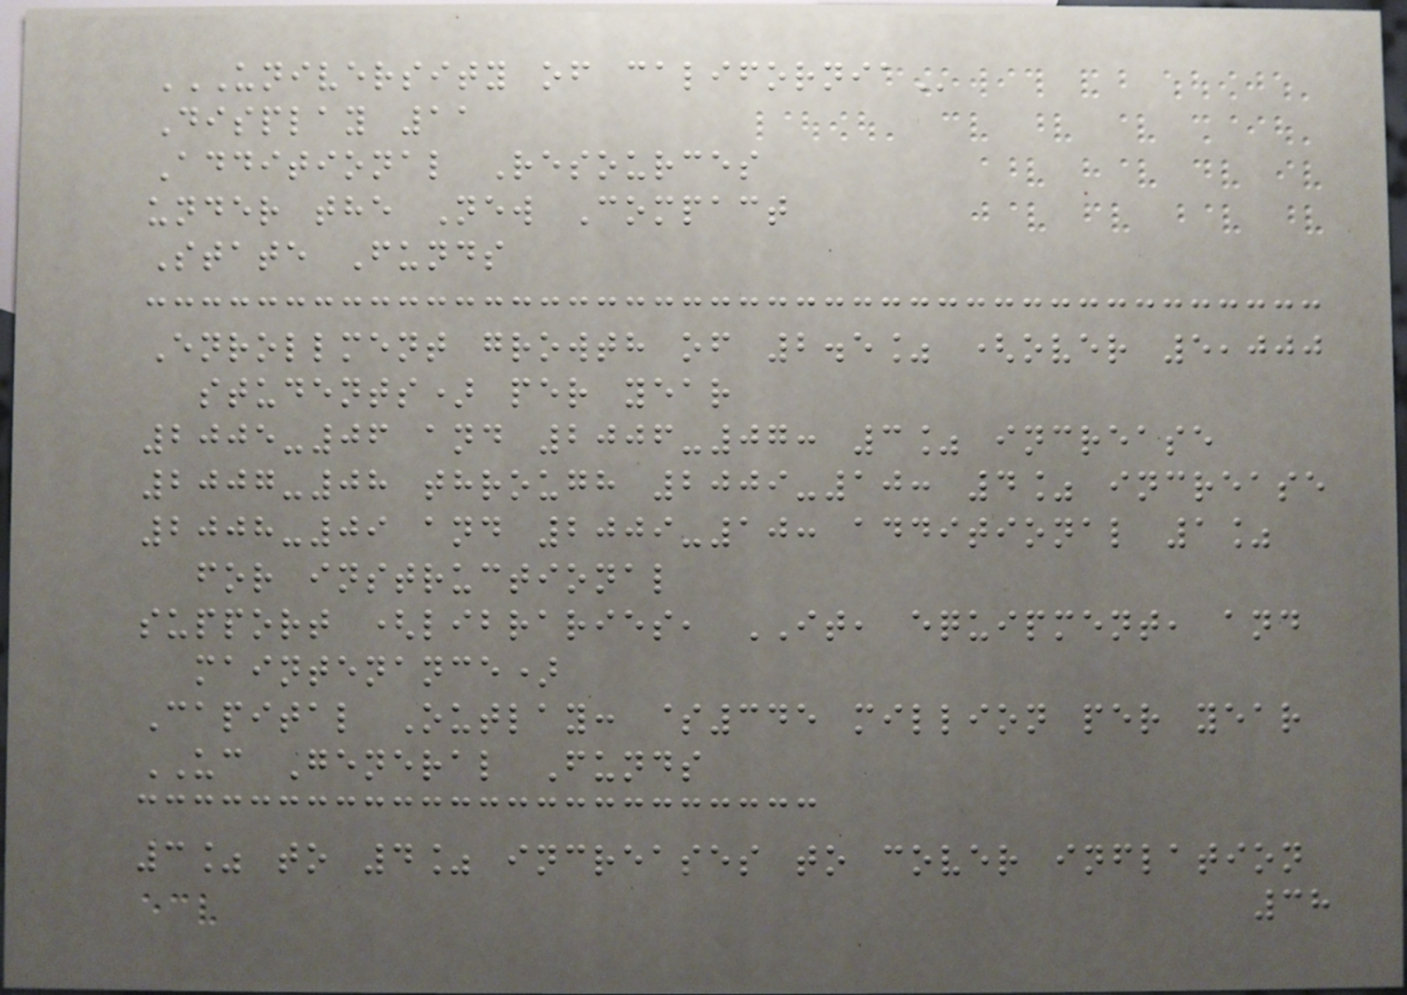UNIVERSITY OF CALIFORNIA
Display 11
Additional Resources
under the New Compact
State Funds
Enrollment growth of 2.5% (over 5,000
students) per year
2005-06 and 2006-07: 3% increase
2007-08 through 2009-10: 4% increase
2008-09 and 2009-10: additional 1%
for instructional
support (libraries, IT, equipment, and
maintenance)
Capital Outlay: $345 million per year
UC General Funds
3% to 4% increases to cover inflation
38
